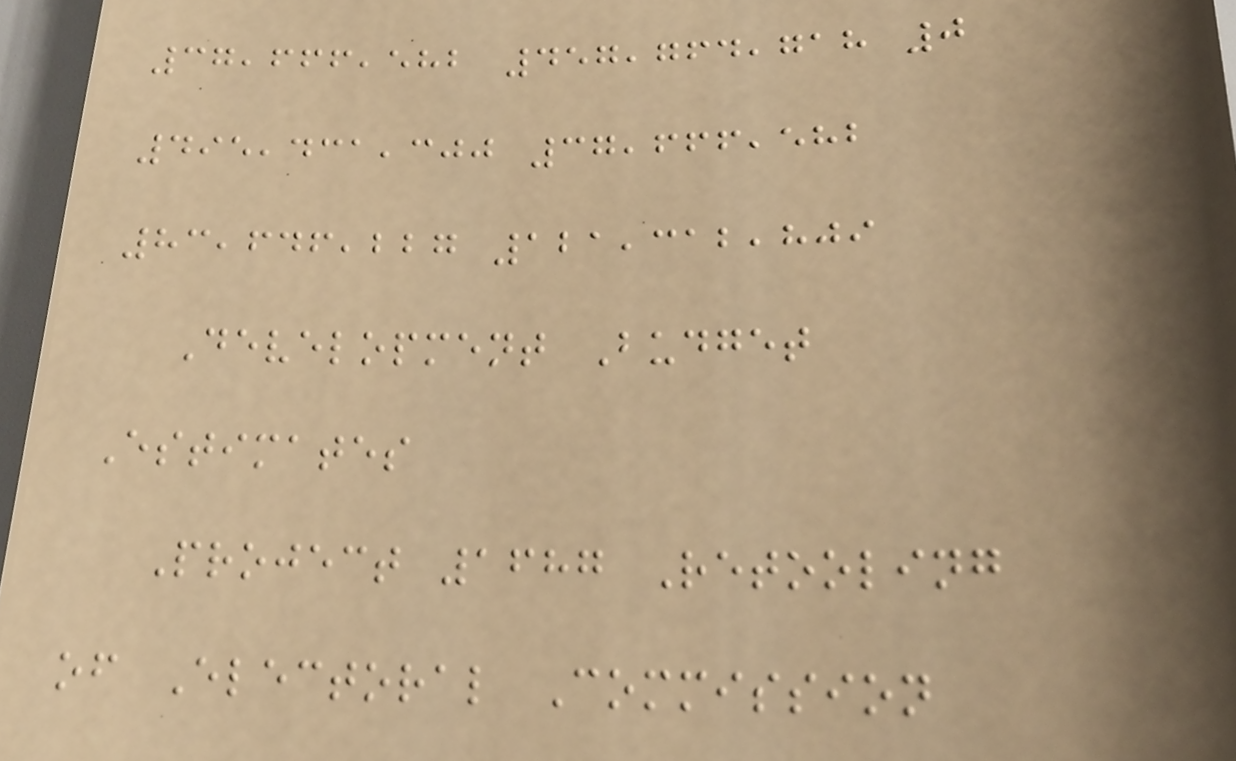37,666,582 457,764,718 0
495,431,300 37,666,582
83,646,227 121,312,809
Development Budget
Estimates
Project 1687 Retooling
of Electoral Commission
